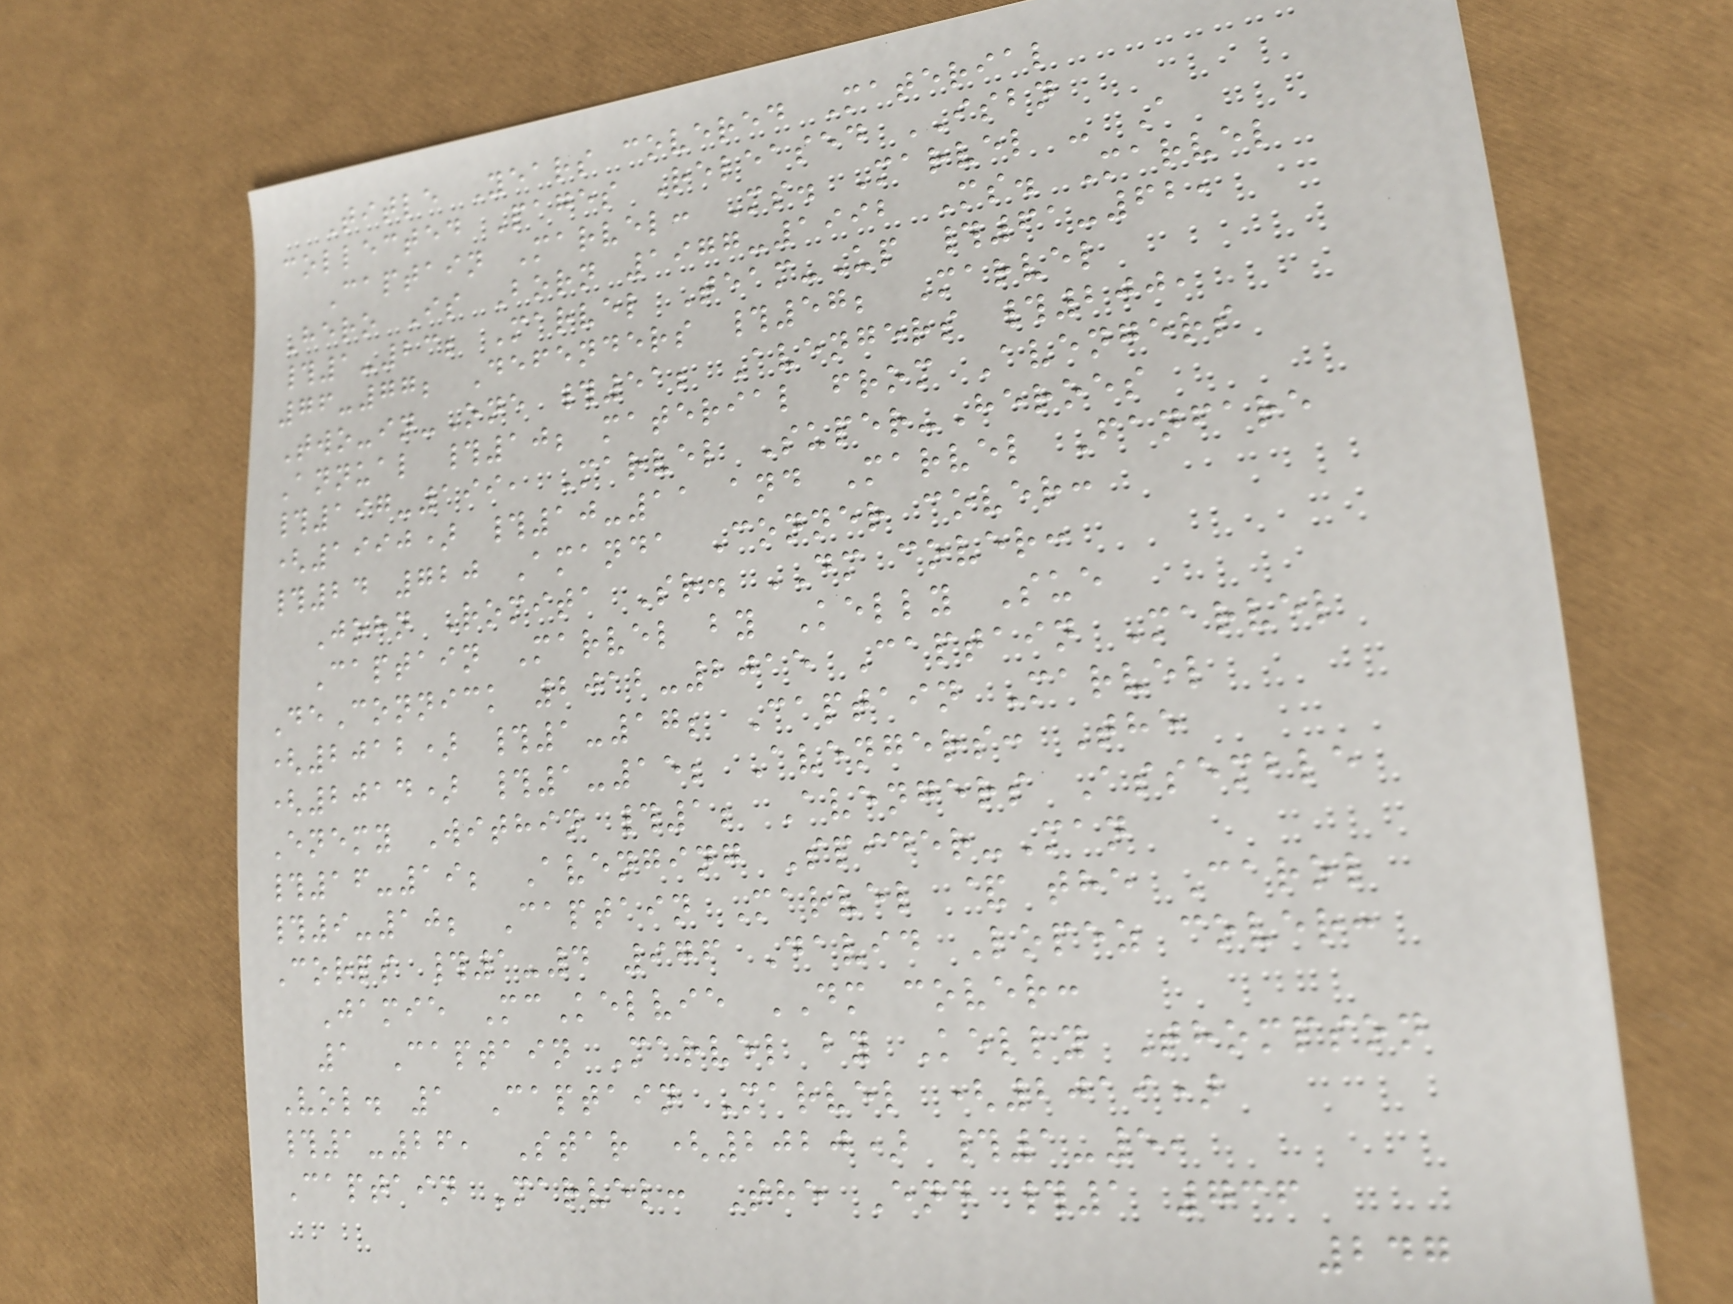Title Years covered Material
collected Pages Released ISBN
Captain Marvel: Ms. Marvel - A
Hero Is Born 1977-1992 Ms. Marvel
#1-23; Marvel Team-Up #61-62,
76-77; Defenders #57; Marvel
Two-in-One #51; Avengers #200,
Annual #10; material from Avengers
#197-199, Marvel Super-Heroes
(1990) #10-11 and Marvel Fanfare
#24 720 Amanda Conner cover:
John Romita Sr. DM cover:
Captain Marvel by Kelly Sue
DeConnick 2012-2015 Captain Marvel
(2012) #1-17; Captain Marvel
(2014) #1-15; Avengers: The
Enemy Within #1; Avengers Assemble
#16-19; Avenging Spider-Man
#9-10; Captain Marvel & the Carol
Corps #1-4 976 David Lopez cover:
Jamie McKelvie DM cover:
1 Captain Marvel by Kelly Thompson
Vol. 1 Captain Marvel (2019)
#1-26, Star (2020) #1-5,
Captain Marvel: The End #1 736
247
